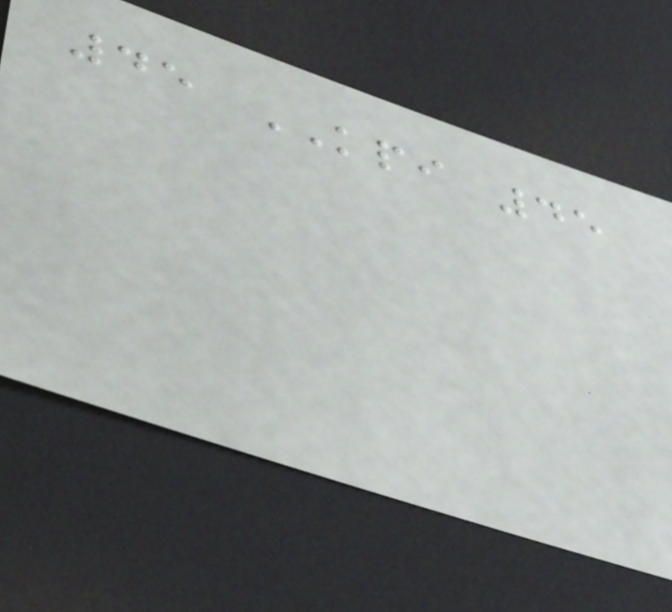45 KPI 45
